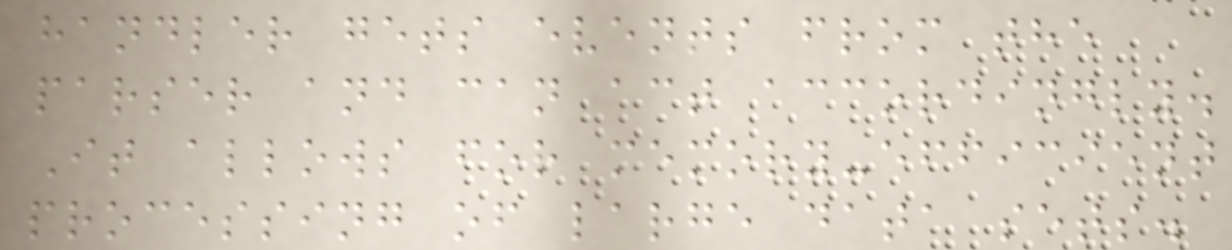handler gets events from the
parser and can act accordingly.
It allows for memory-efficient
processing of large data sets.
